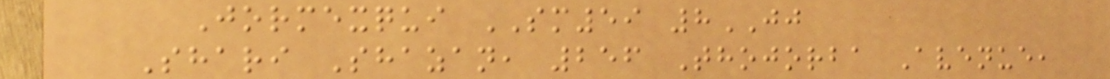Jormexqui SM59 8JJ
Shari Shazan, 256 Thojorba Avenue,
